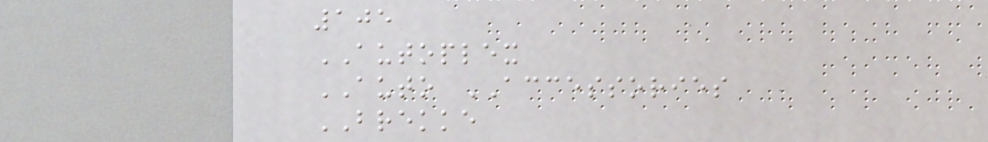105
AUTOPLEX
AUTO ACCESSORIES
BREKKE
